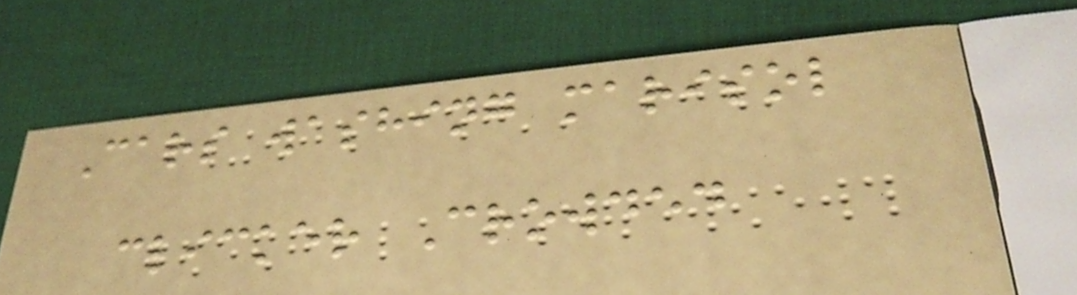Cars washing marisol
clicker Crowded
